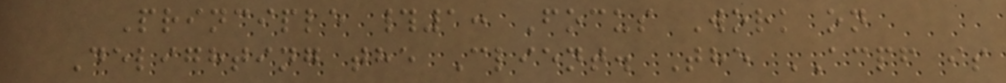Principle #1: Focus Work on
Delighting the Client. The ACPF is
